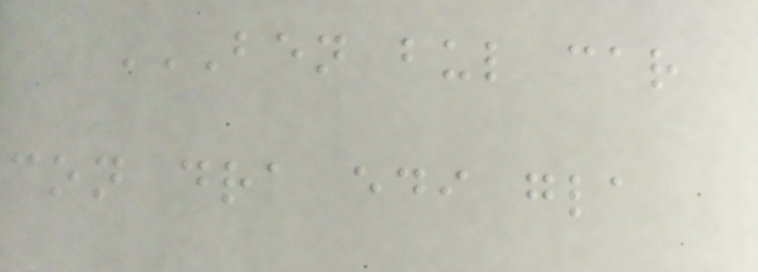BEN BUL CAR
CON DRA EDI GLA
